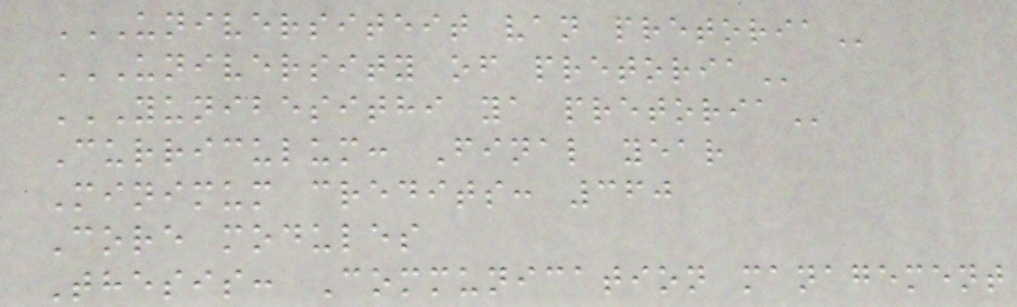UNIVERSITEIT VAN PRETORIA
UNIVERSITY OF PRETORIA
YUNIBESITHI YA PRETORIA
Curriculum: Final year
Minimum credits: 360
Core modules
Thesis: Communication management
